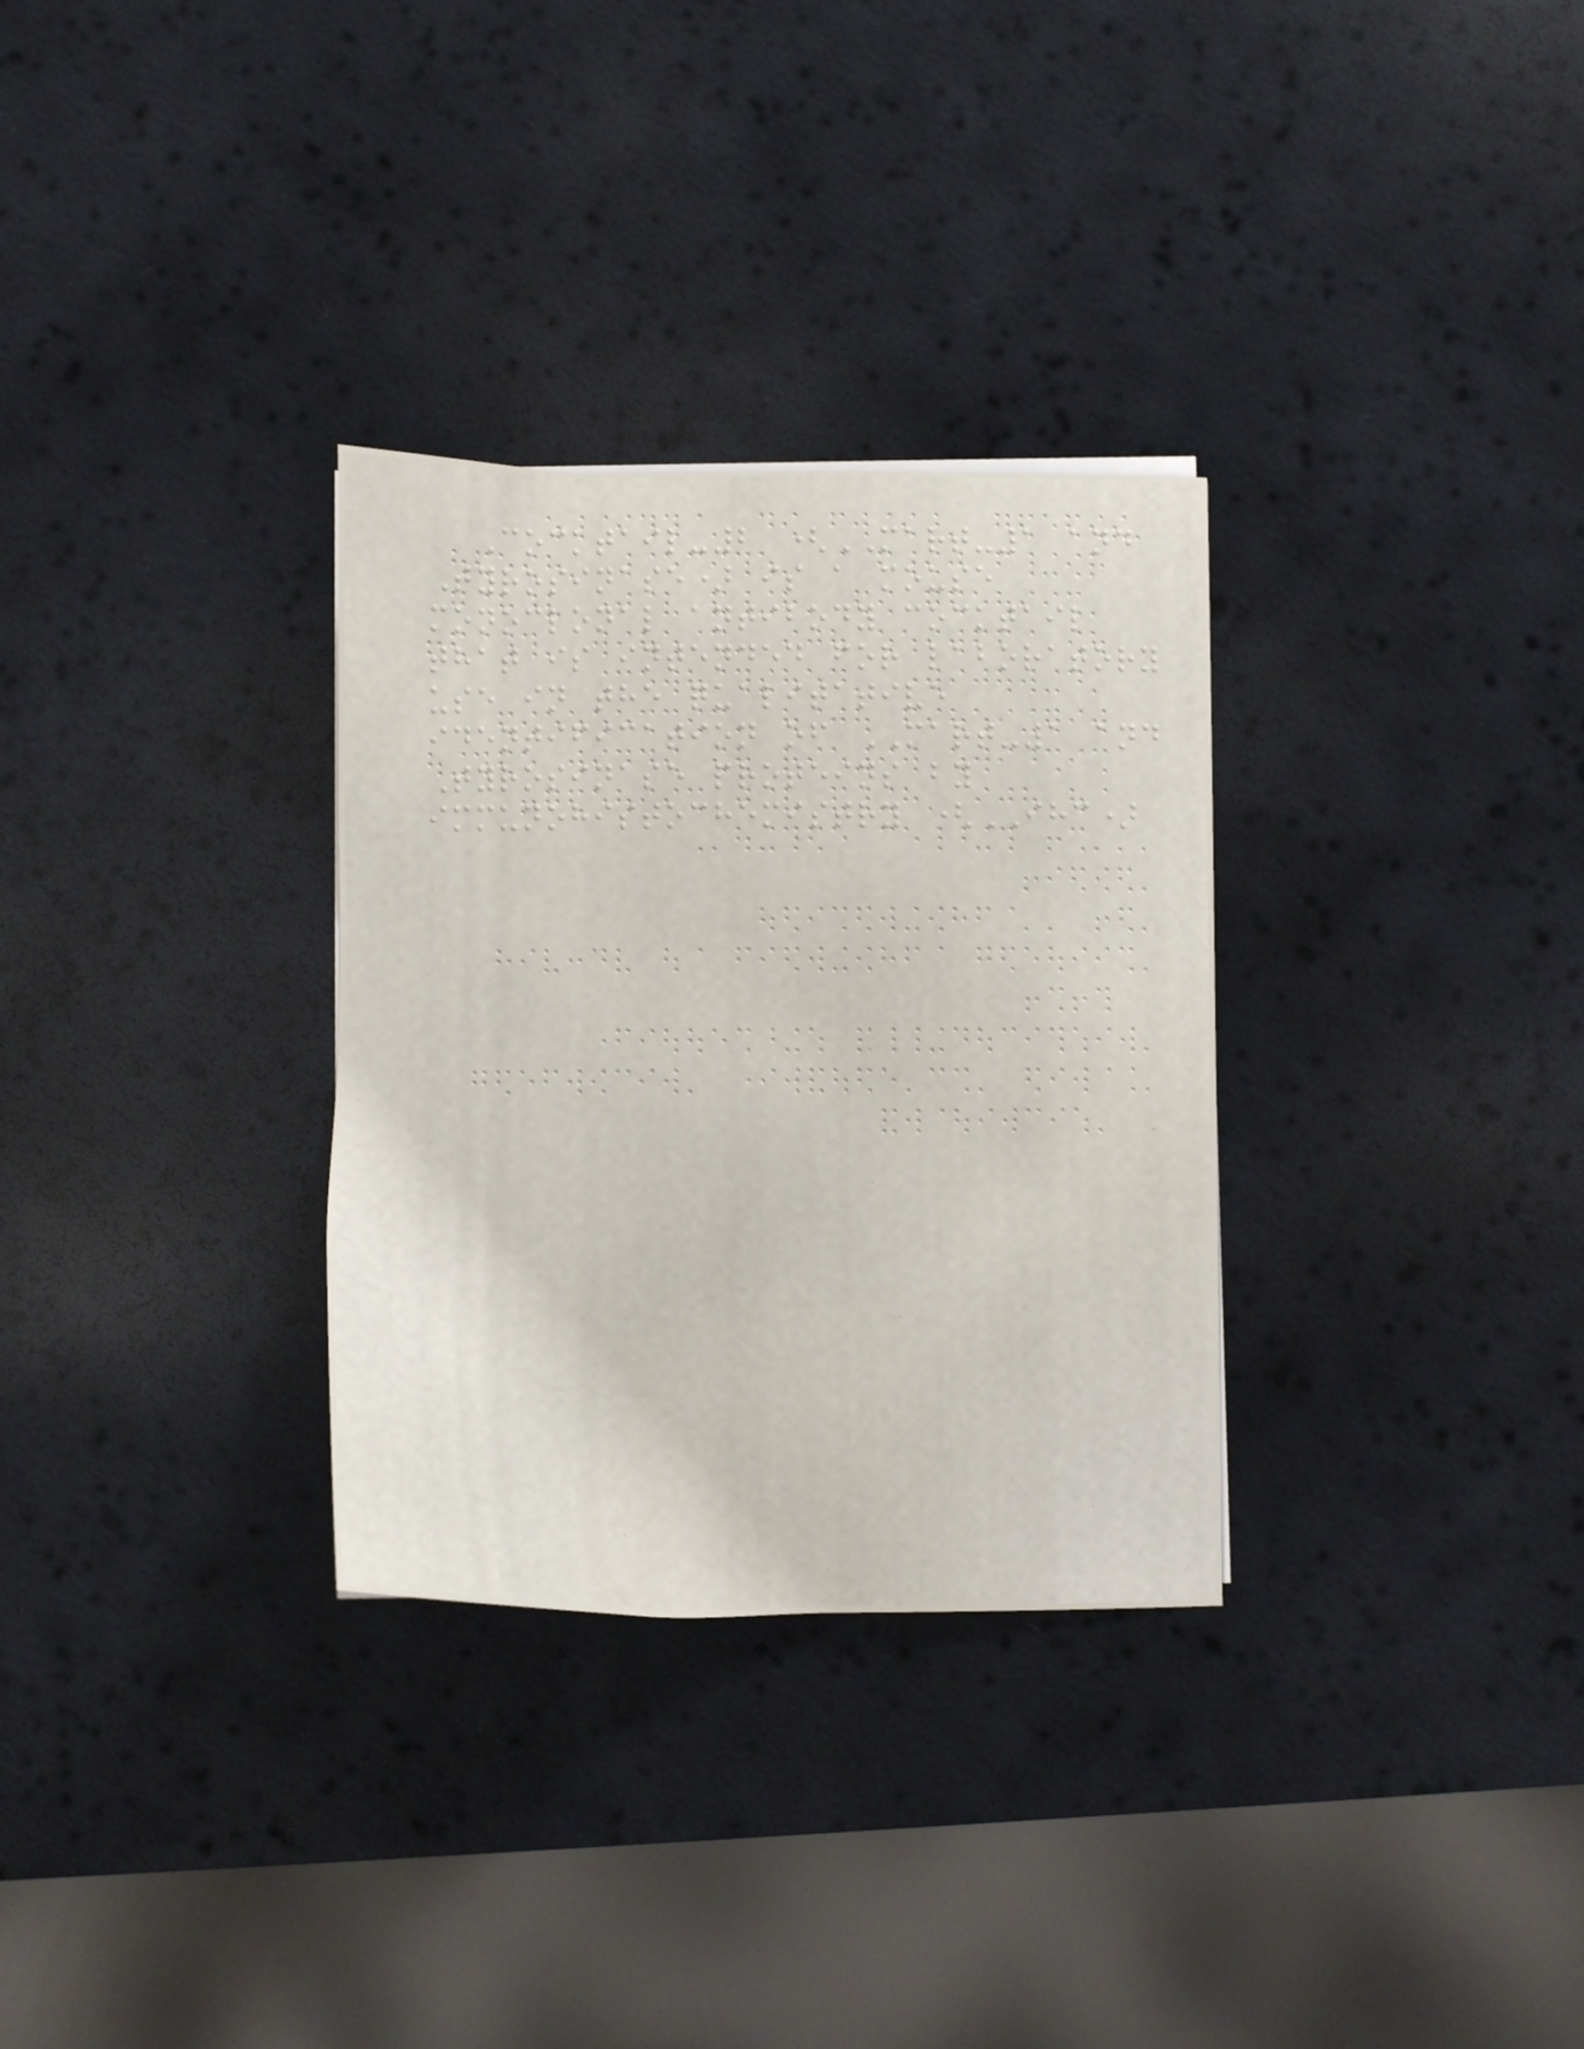Cocktail-2 (MART-1 and
Tyrosinase) is a mouse
monoclonal antibody cocktail
that is intended for laboratory
use in the qualitative
identification of MART-1 and
Tyrosinase proteins by
immunohistochemistry (IHC)
